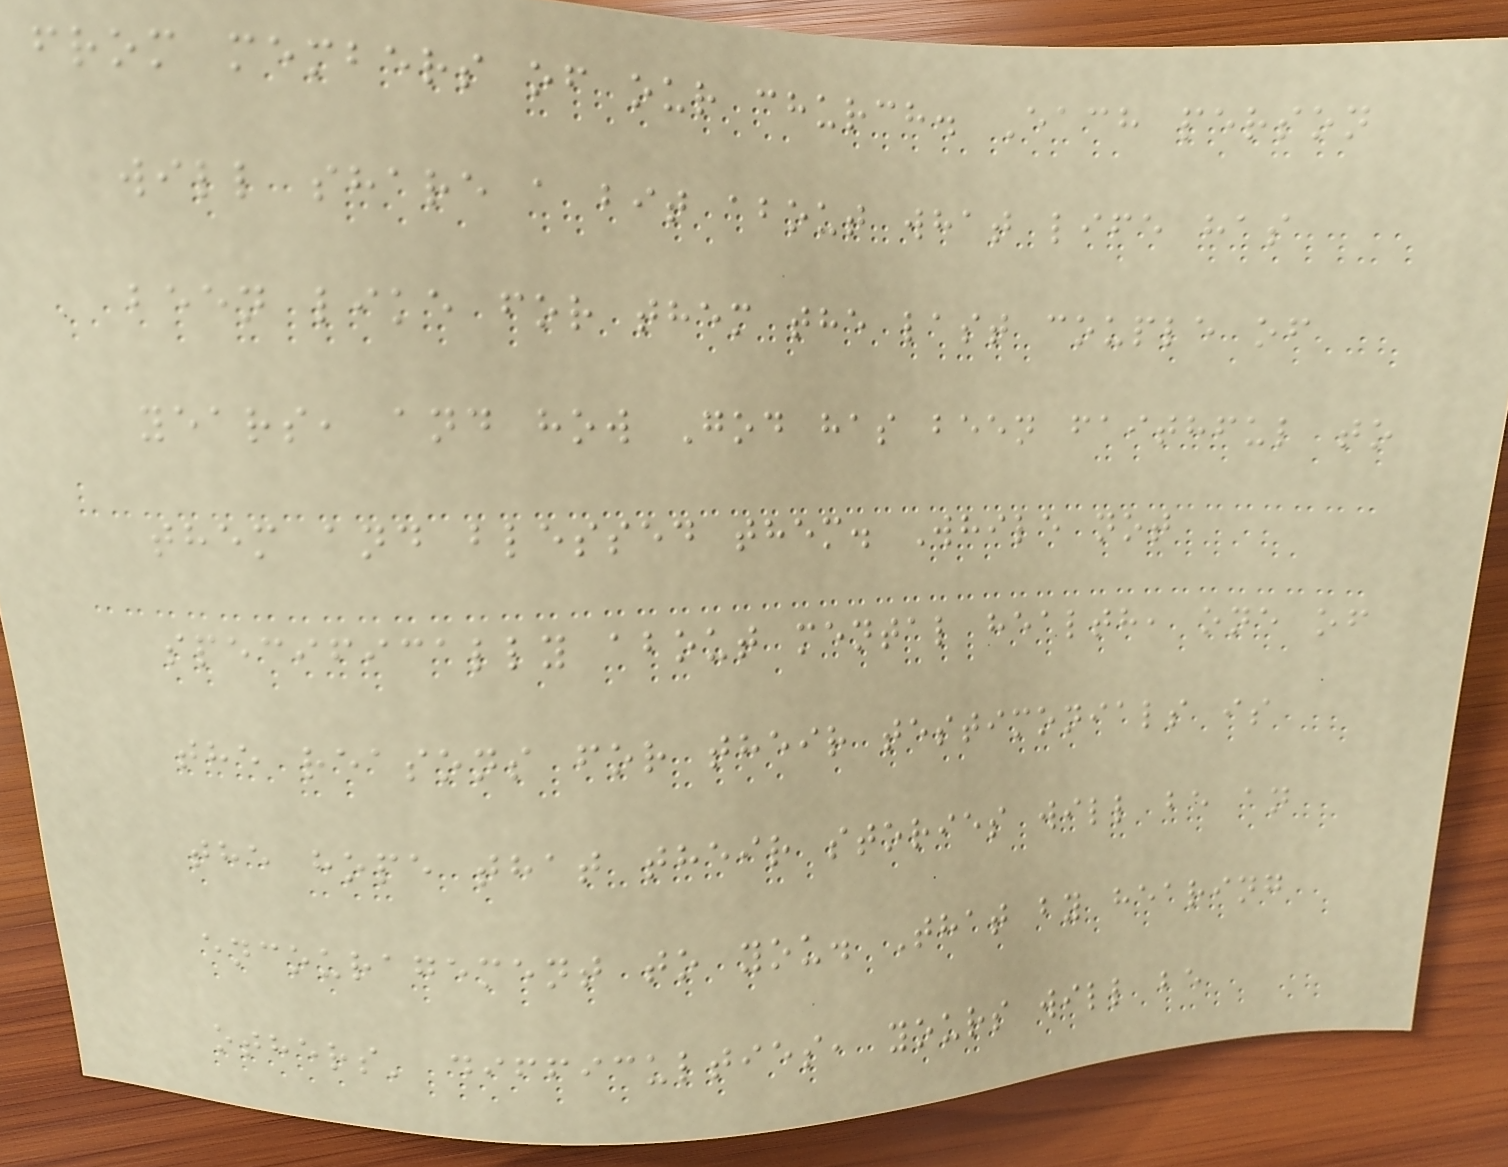from members of our church. Each person
will share a bit about what life has
been like for them the last couple of
years, and how God has been faithful to
them and blessed them. While not
specifically about mental health, one of
the reasons for their testimonials is
the hope that their stories will be an
encouragement to you. That by hearing
others' difficulties, yours will be
